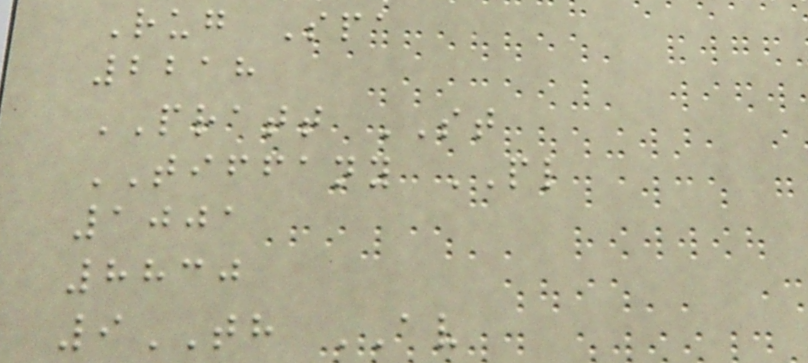Rug Spa
2218
PRATT ST
TIFFANY PL
1001
8830
9TH AV
